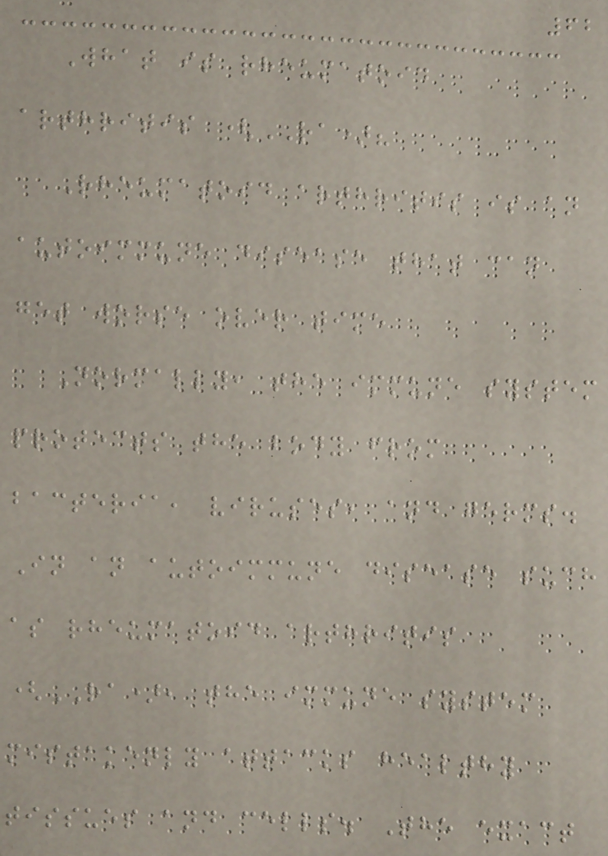62
What is rheumatoid
arthritis (RA)?
Rheumatoid arthritis is an
autoimmune disease that can
get worse over time
Normally, the immune system
protects the body from
bacteria, viruses, and germs.
In an autoimmune disease such
as rheumatoid arthritis
(RA), the immune system
mistakenly attacks healthy
tissues and cells. The exact
